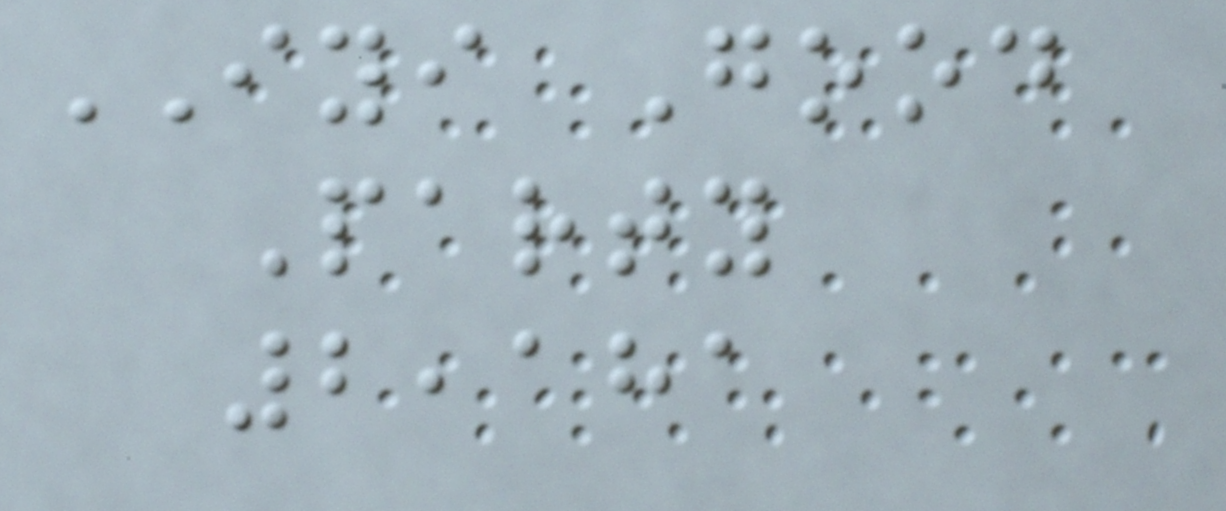IYI Good
Party
2,181
